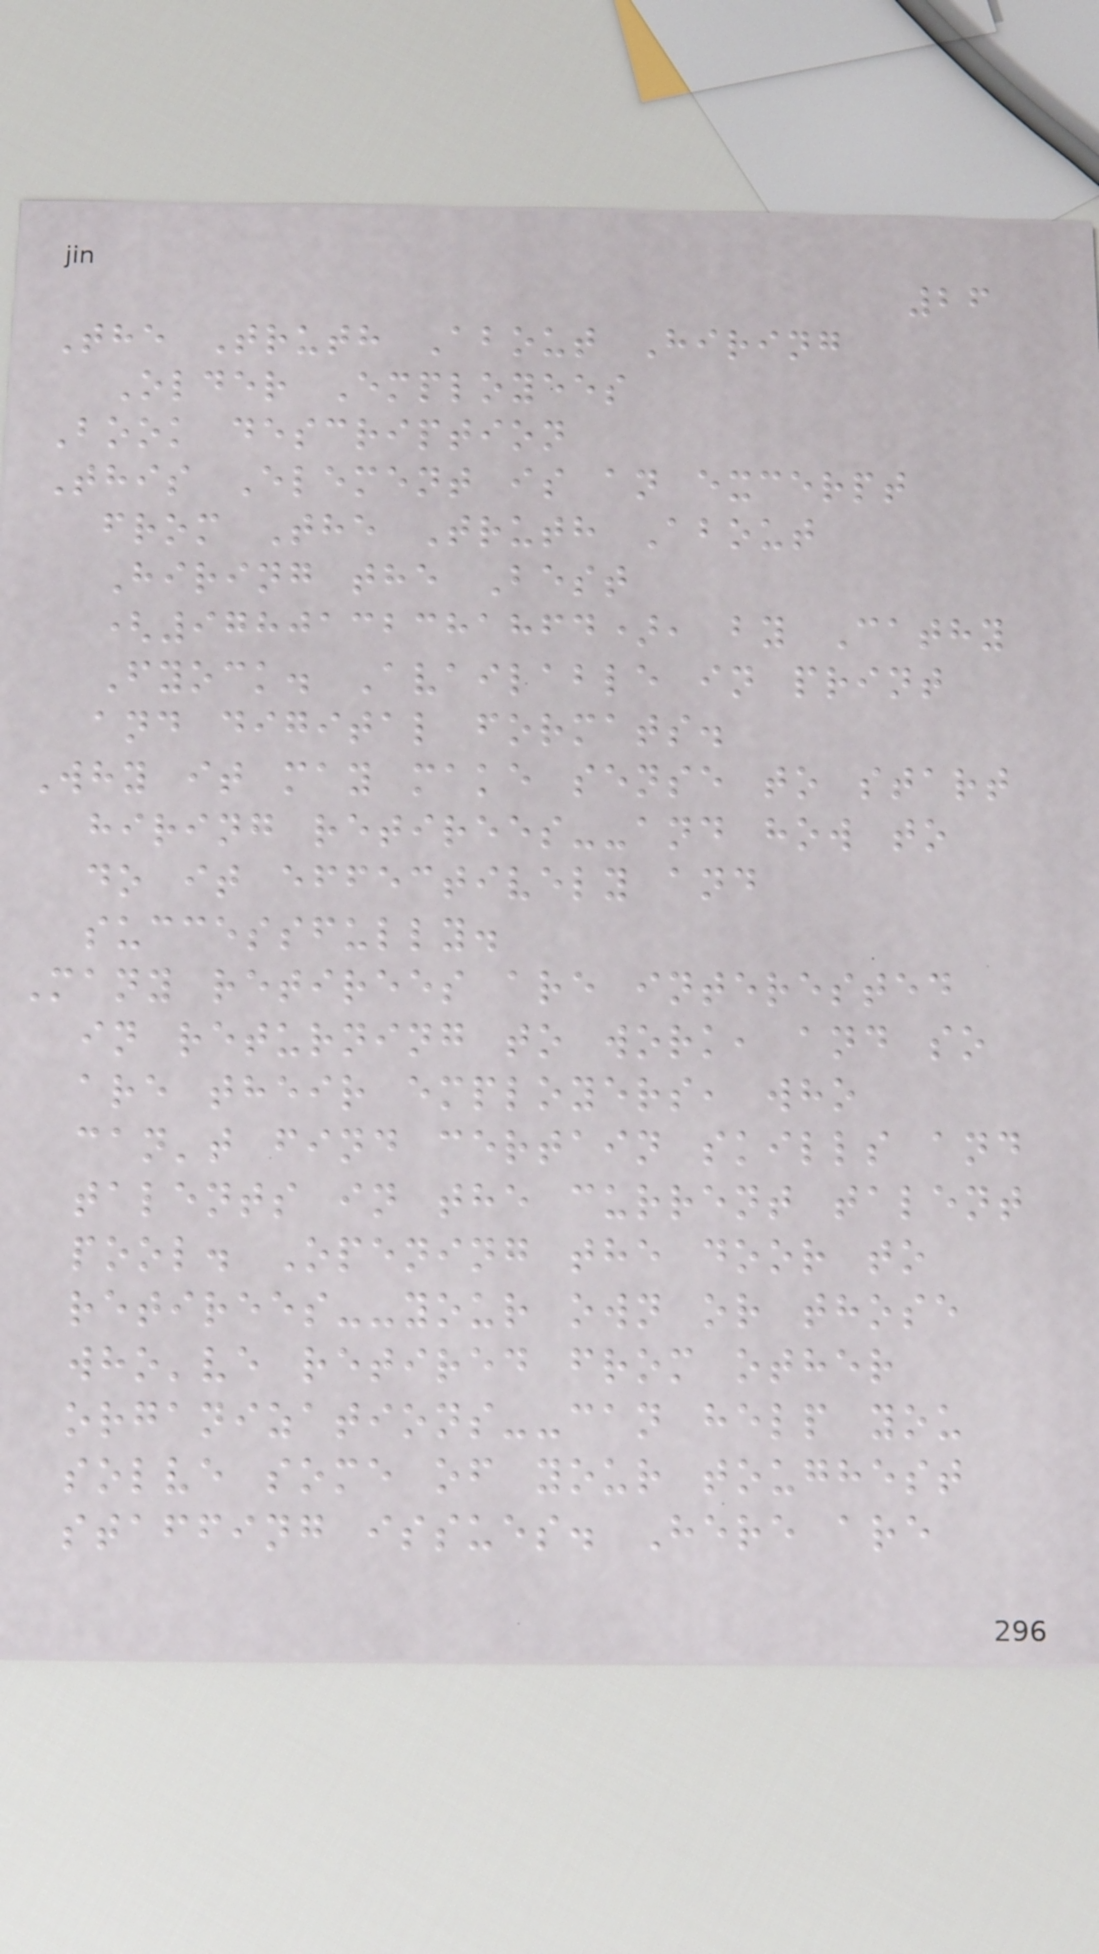26
The Truth About Hiring
Older Employees
Book description
This Element is an excerpt
from The Truth About
Hiring the Best
(9780132381864), by Cathy
Fyock. Available in print
and digital formats.
Why it may make sense to start
hiring retirees--and how to
do it effectively and
successfully.
Many retirees are interested
in returning to work, and so
are their employers, who
can't find certain skills and
talents in the current talent
pool. Opening the door to
retirees--your own or those
who've retired from other
organizations--can help you
solve some of your toughest
staffing issues. Here are
